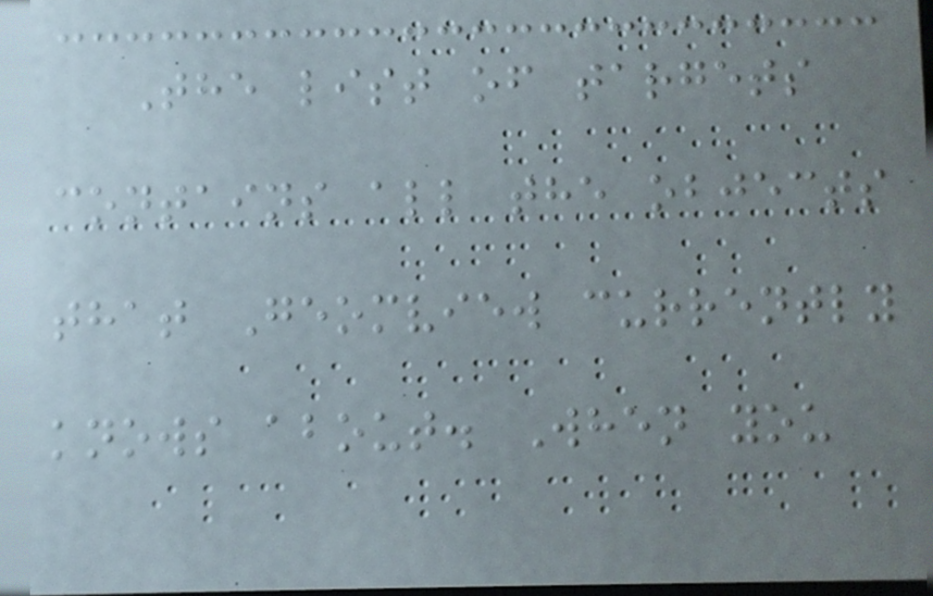The list of targets
contains all the objects
that Geomview currently
knows about. When you
